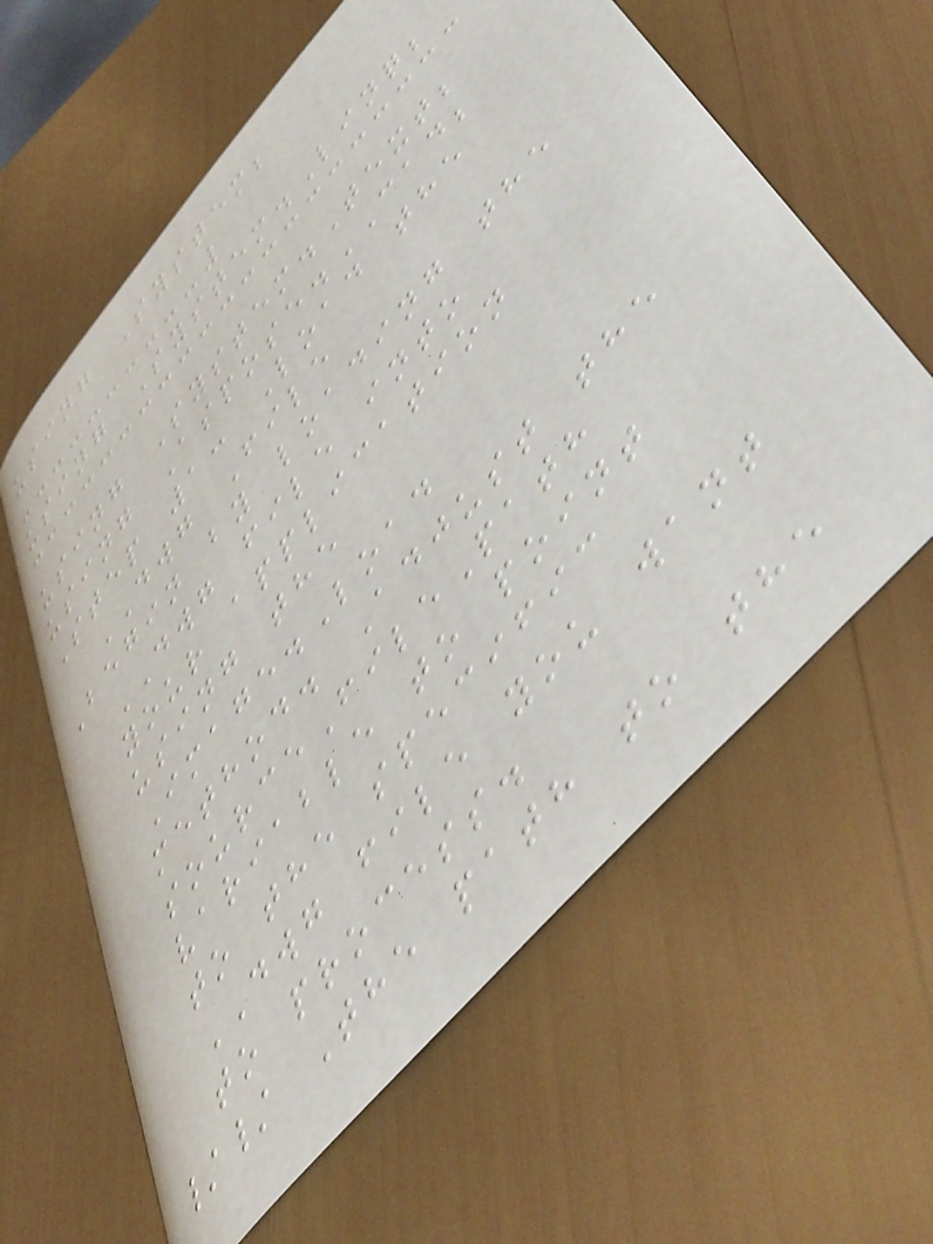using System;
using System.Linq;
using System.Text;
using Aspose.CAD;
Step 1: Load the
DWG File
Begin by loading the
DWG file into
your application
using the
Image.Load
method. Adjust the
sourceFilePath
variable to point
to the specific
DWG file you want
to process.
// The path to the
